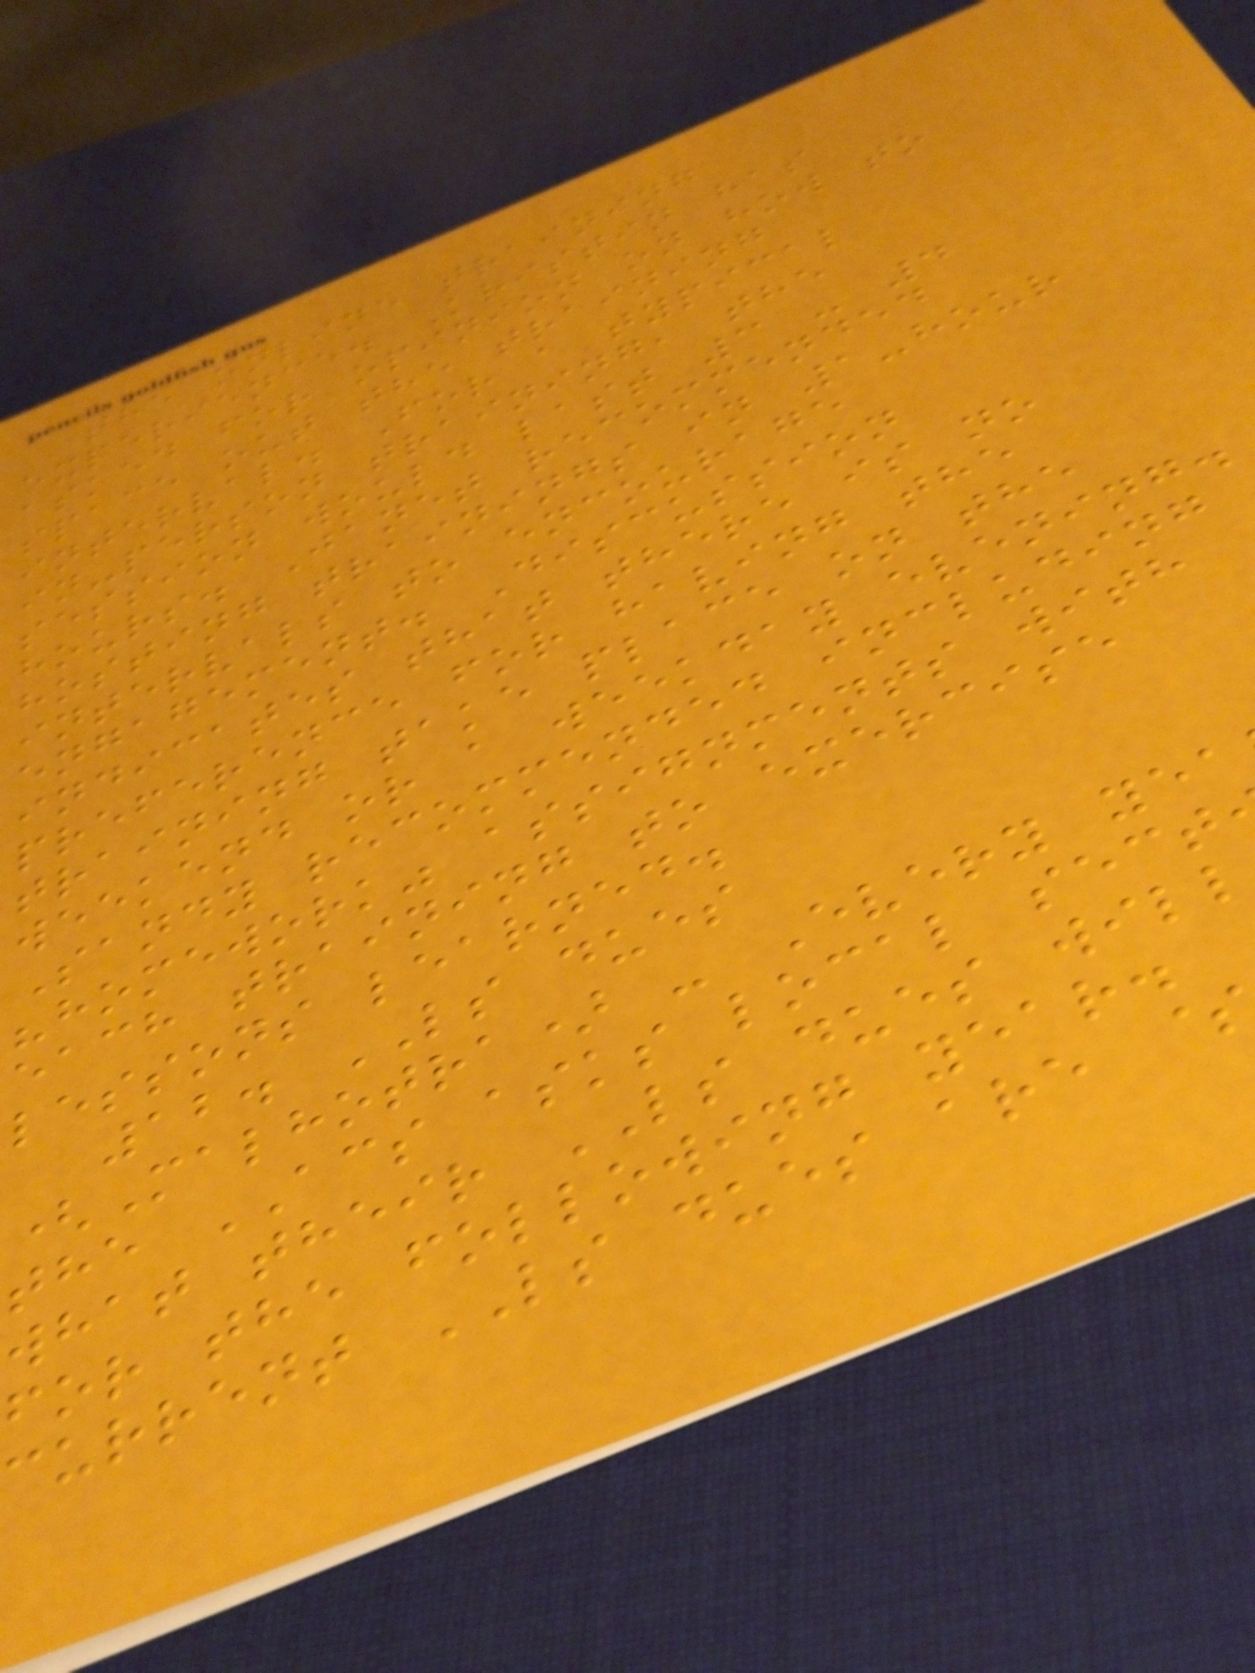the online training
experience. Kristin has
asked for opinion on how to
space out the training
interval. For a typical
in-person training, the
session would last 3 - 4
hours. Janet recommended
hosting trainings in 1-hour
intervals to encourage
engagement. Discussion
indicates that there is no
preference for having the
training take place on the
weekend or a weekday evening.
Sandy recommended including
"homework" assignments with
each training to exercise
lessons learned.
12. LS dues
(Malhotra) - Every yea
the ACS asks local sect
what their LS dues will
for the following year.
current LS dues are
